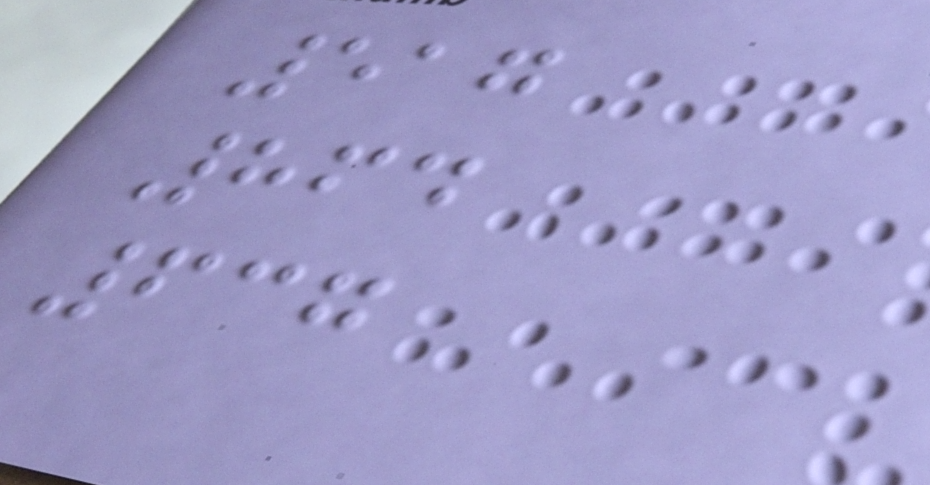517
864
637
